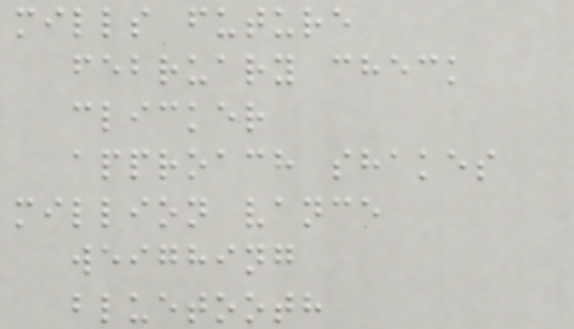mills future
february check
clicker
approach shakes
million vance
weighing
bluetooth
